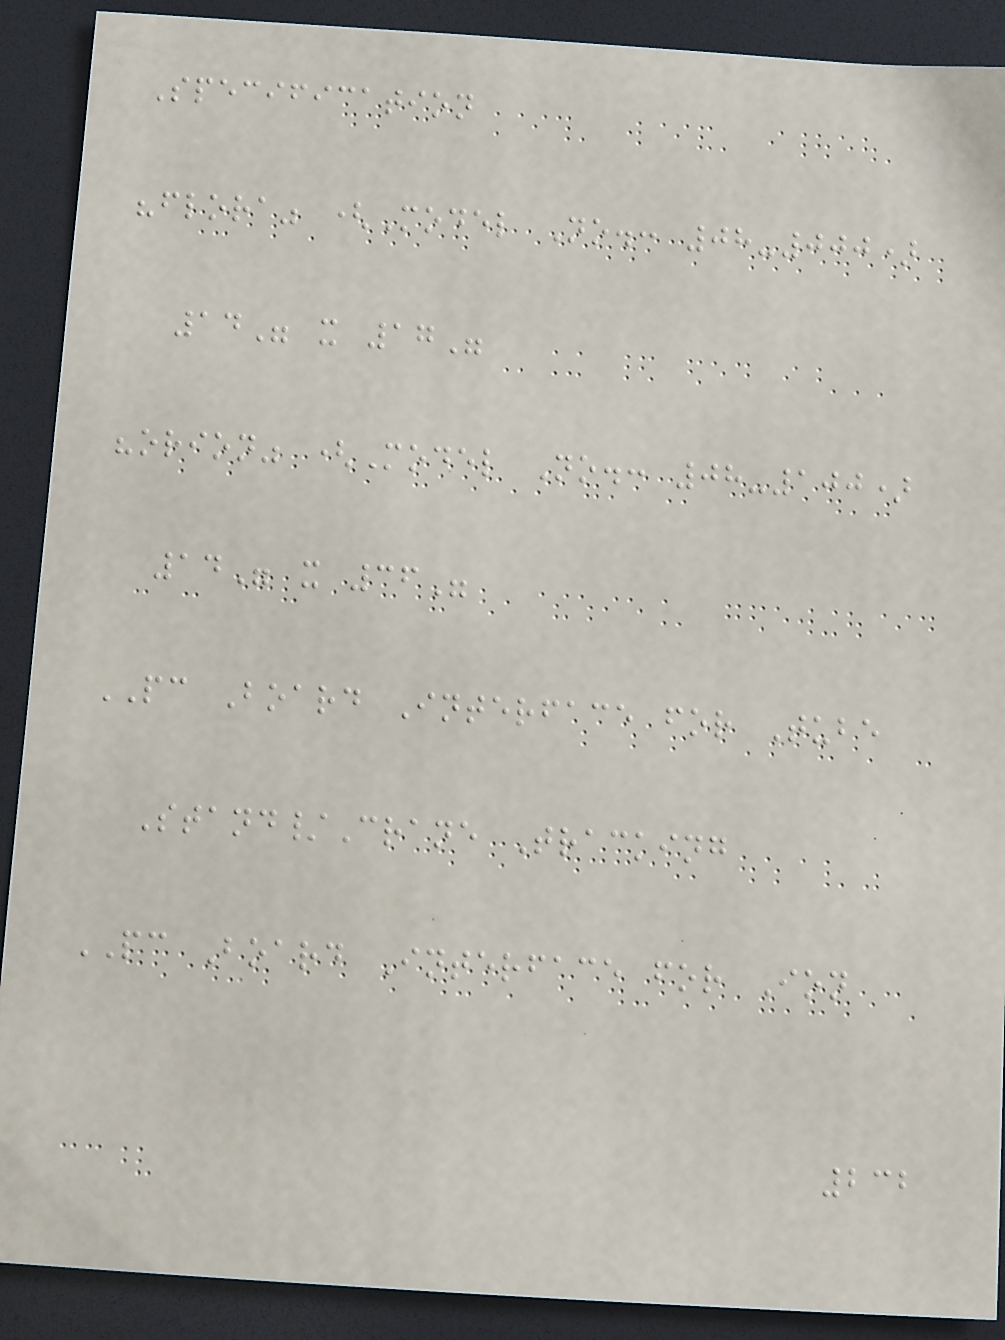Specification
"flora" (Model No.: 08-000)
14" x 17"
"orion" (Model No.: 08-100)
14" x 36"
PC Board Interface for Tube
Stand/Crane Tracking
PC Board Interface for Ion
232
